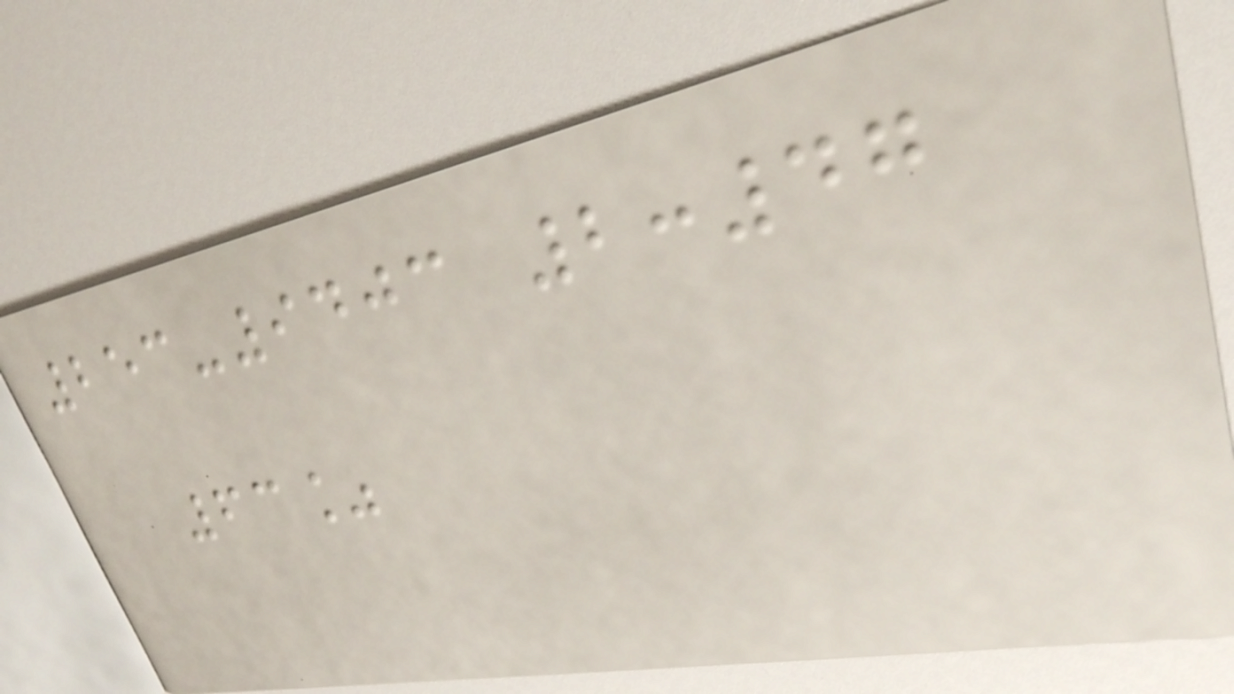253-9403 2:47
63%
